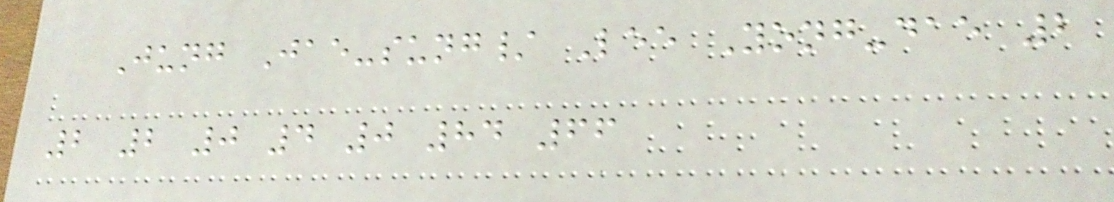Jung Jae-sung/ Lee Yong-dae 2
2 2 0 4 0 84 66
